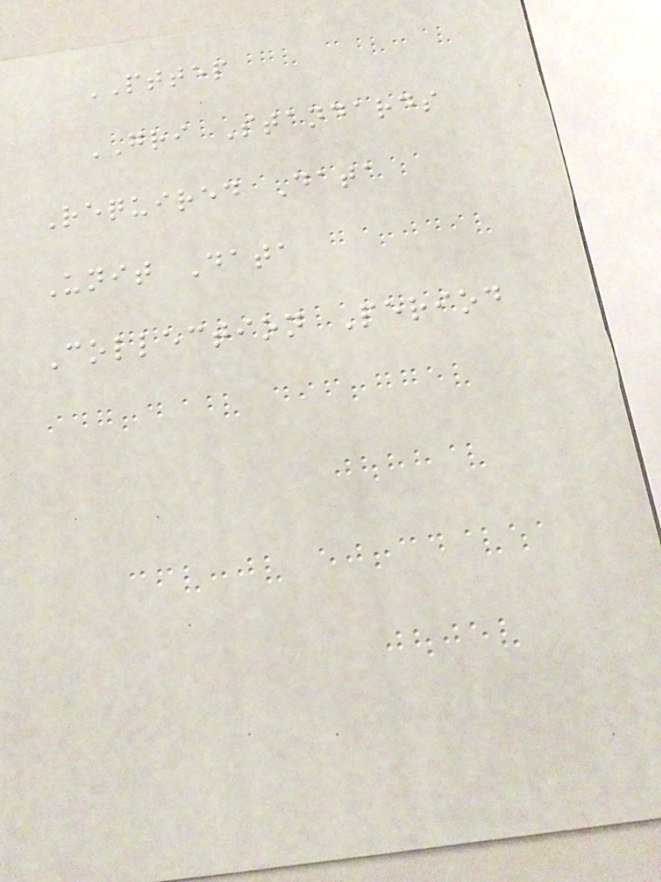PTTEP
GRI Standards
Required Data
Unit Data
Collection Period
